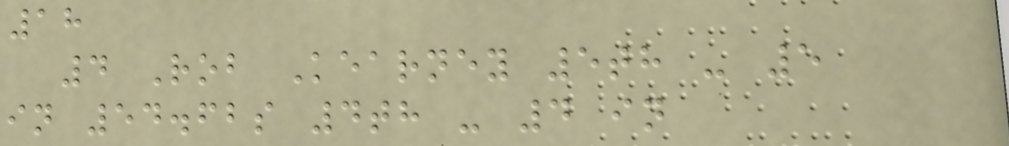18
4 Rob Kearney 5th - 5
in 54.62s 4th - 4 in
